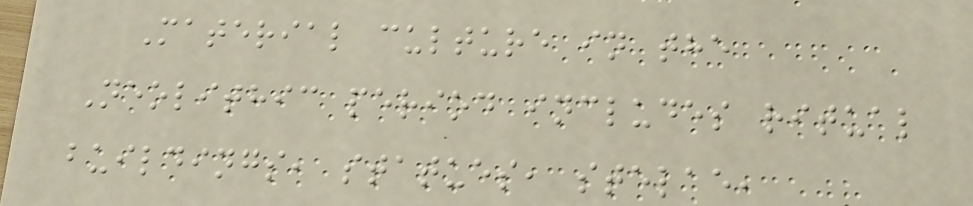Material culture in the
Neolithic period includes ritual
buildings, statues, stelae,
